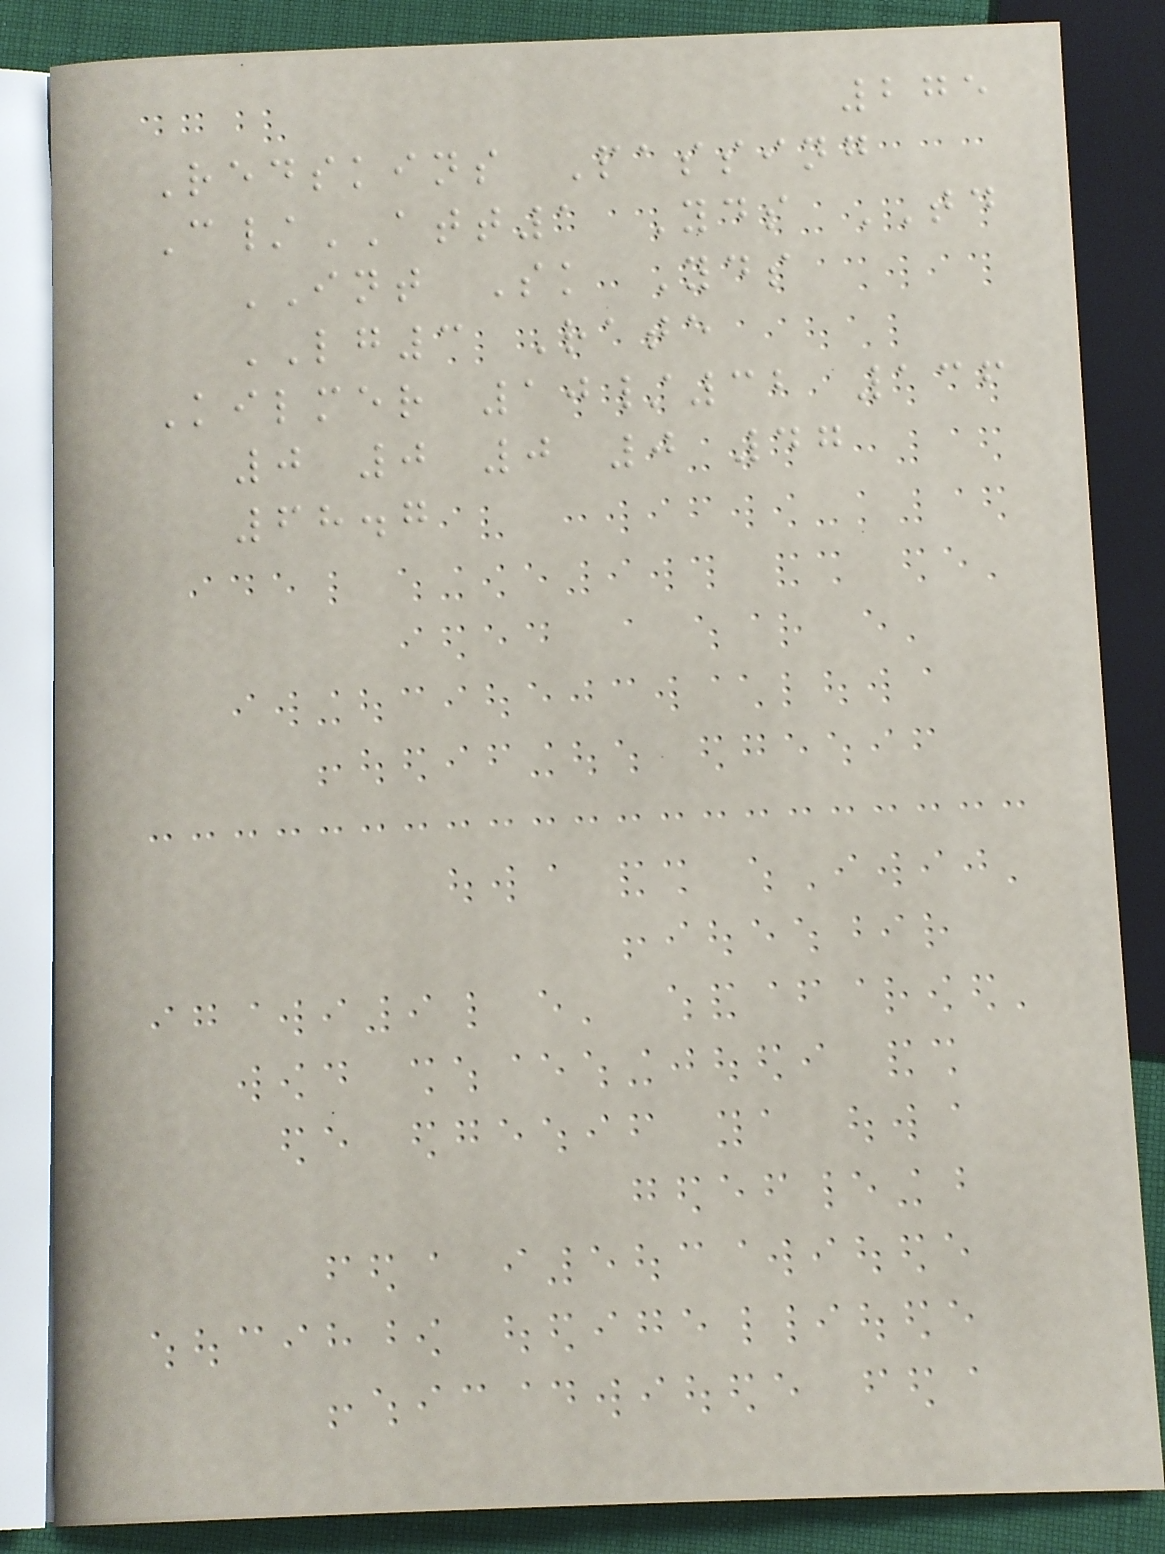275
Redskins Passing
C/ATT1 Yds TD
INT Sk Yds
LG3 Rate
Kilmer 10/32 136
0 0 0 0 47
68.7
